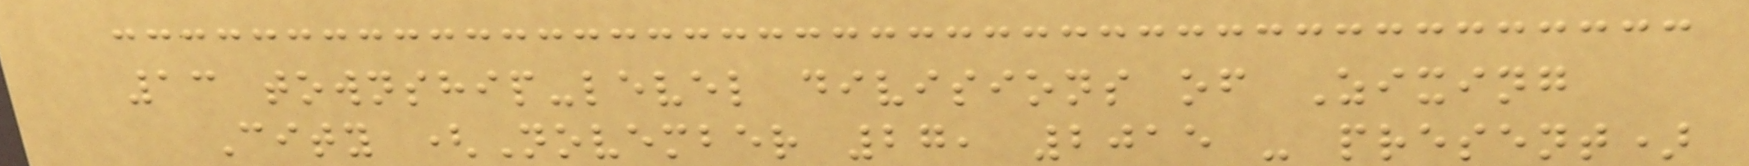13 township-level divisions of Zixing
City (November 27, 2015 - present)
